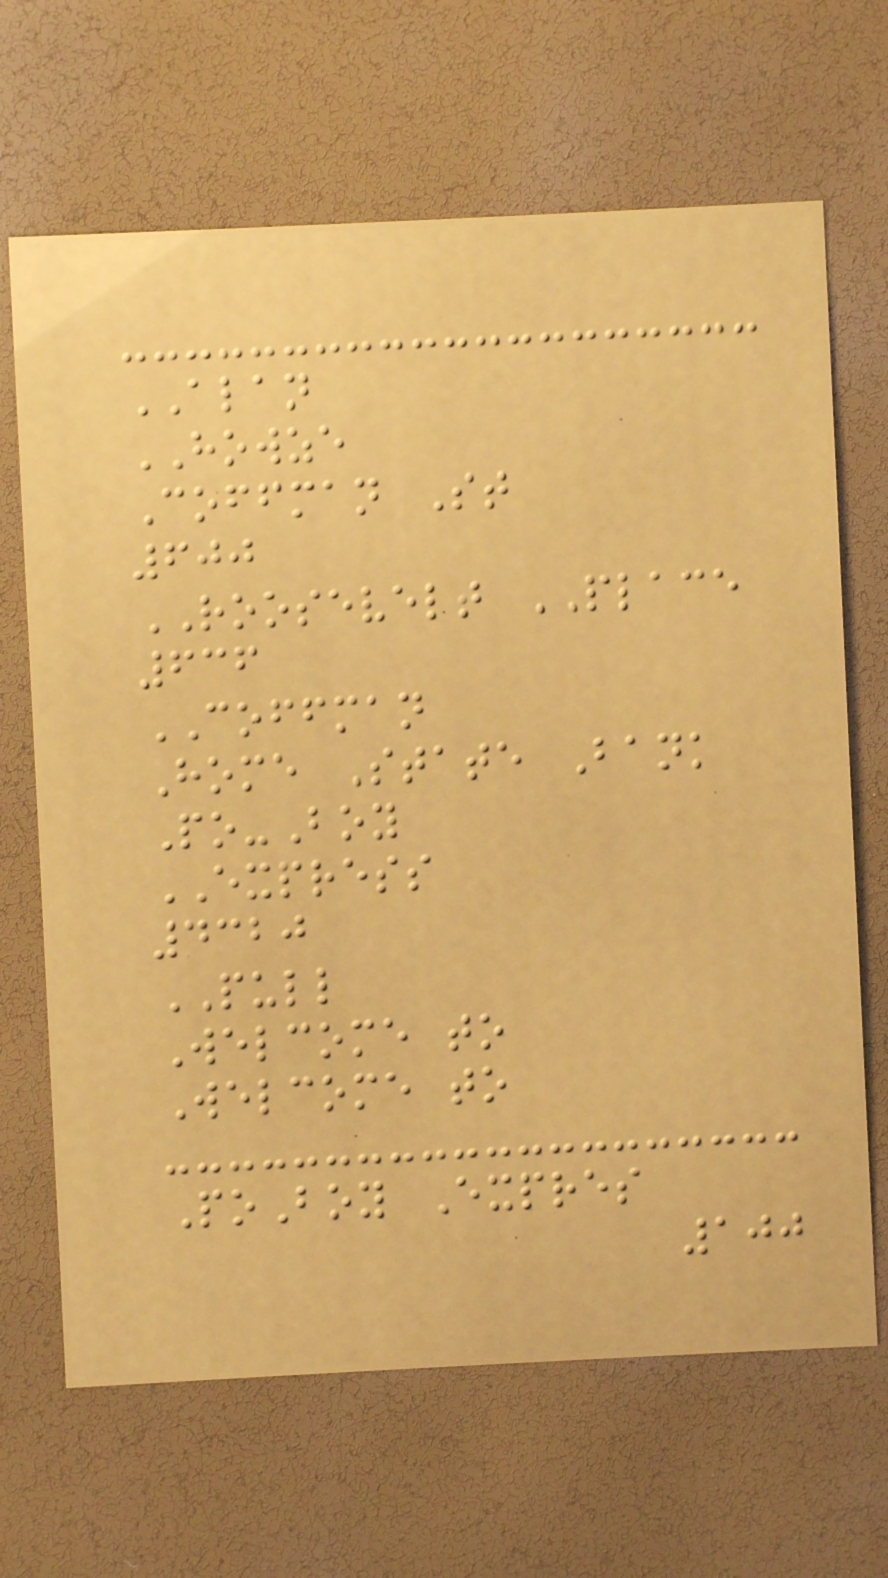ALAN
HOWZE
Coffman St
600
ROOSEVELT PLACE
636
COFFMAN
Home State Bank
Po-Boy
EXPRESS
4320
PULL
Welcome to
Welcome to
PoBoy Expres
100
